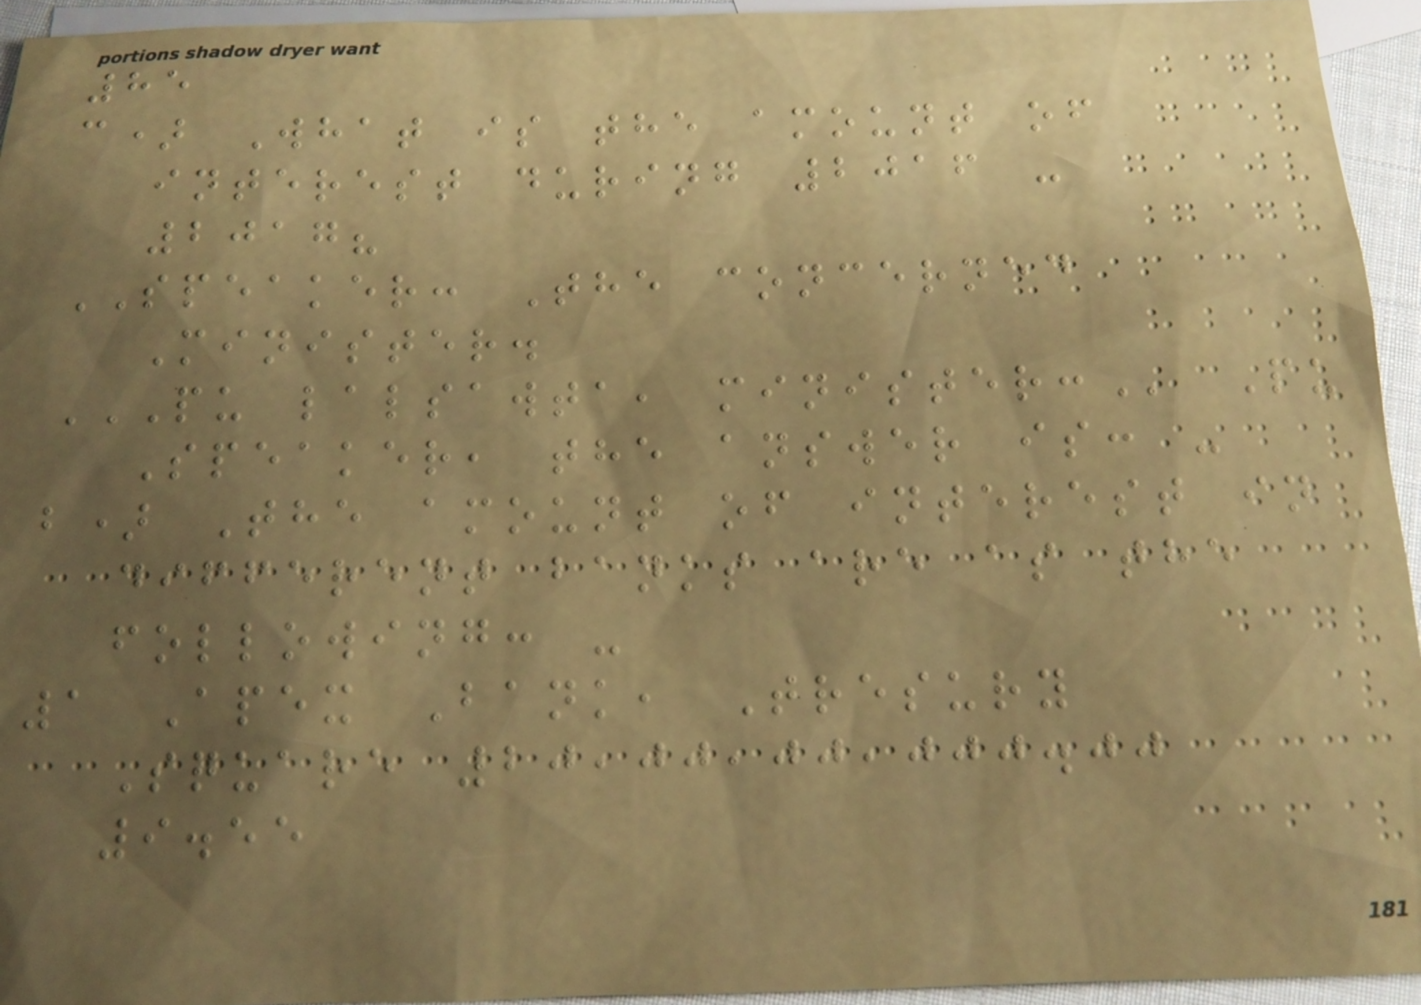85
c) What is the amount of
interest during 2016 -
2017?
SPEAKER: The concerned
Minister.
PU LALSAWTA, MINISTER: Pu
Speaker, the answer is: -
b) The amount of interest in
different banks are as the
following: -
1 Apex Bank, Tresury
Square 20,00,00,000.00
9.55
